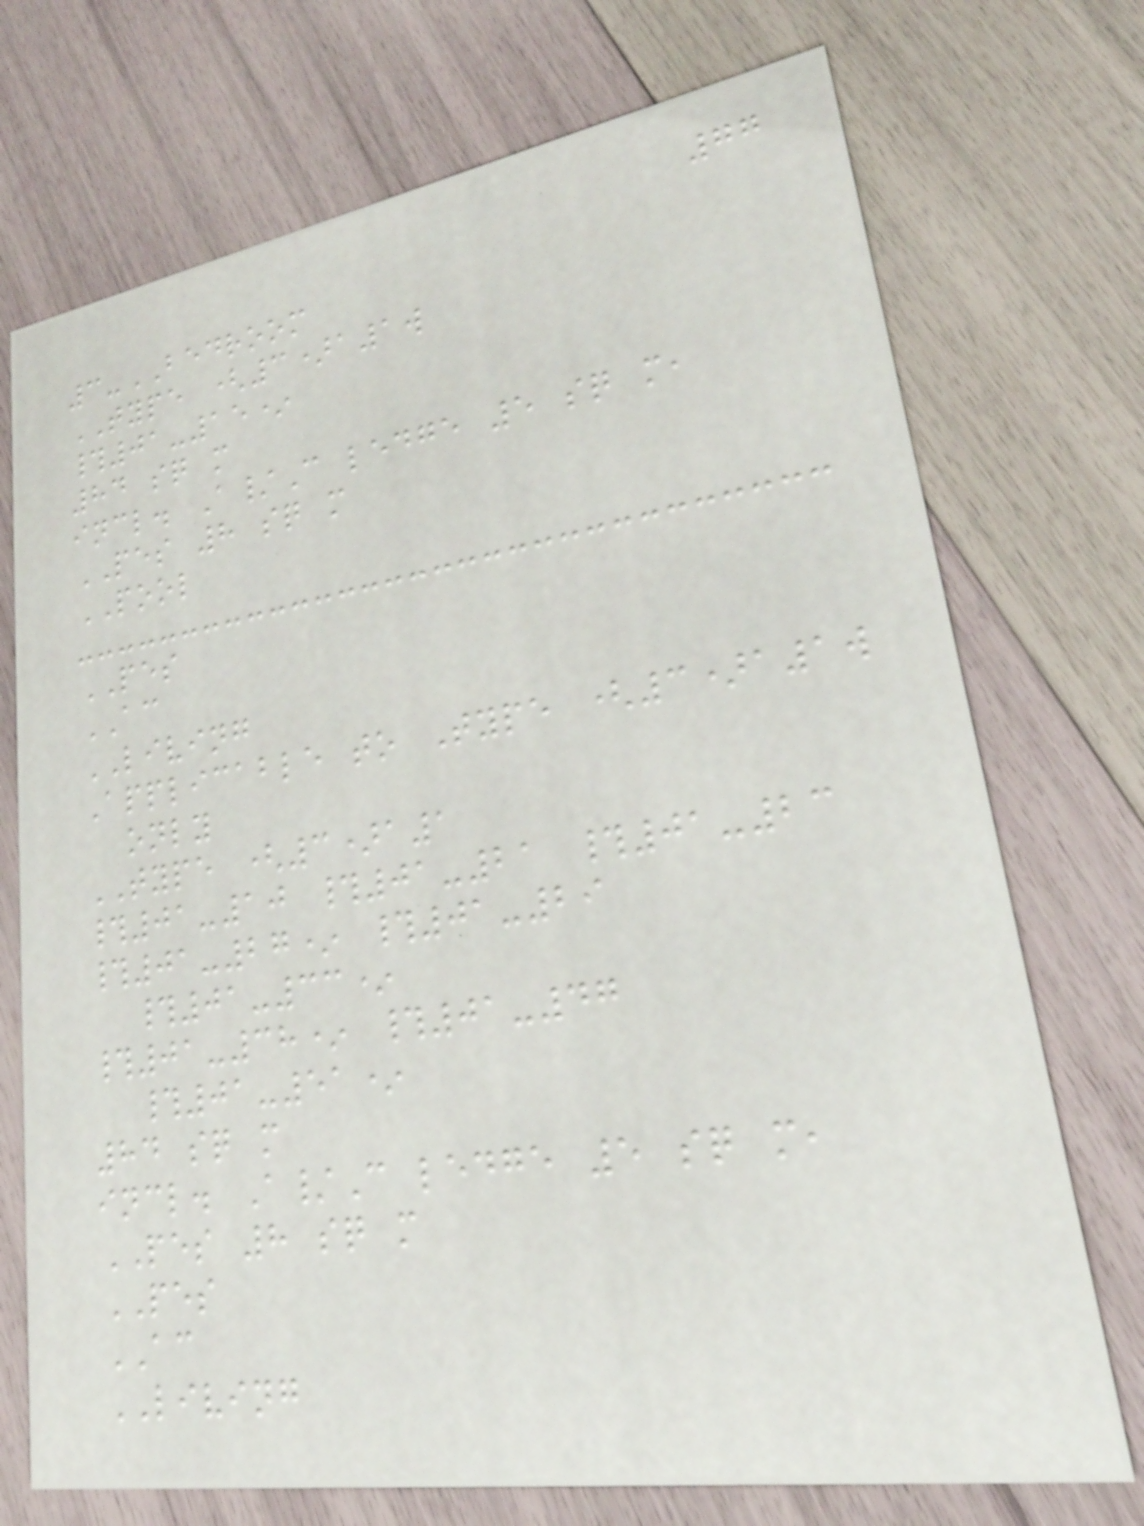77
3-BEDROOM
TYPE (3)a1w
#01-15*
84 sq m
incl. A/C ledge 5 sq m,
PES 8 sq m
POOL
PES
AC
LIVING
Applicable to Type (3)a1w
only
TYPE (3)a1
#01-10 #01-21 #01-23
#01-27* #01-29
#01-33*
#01-38* #01-47
#01-51*
84 sq m
incl. A/C ledge 5 sq m,
PES 8 sq m
PES
AC
LIVING
